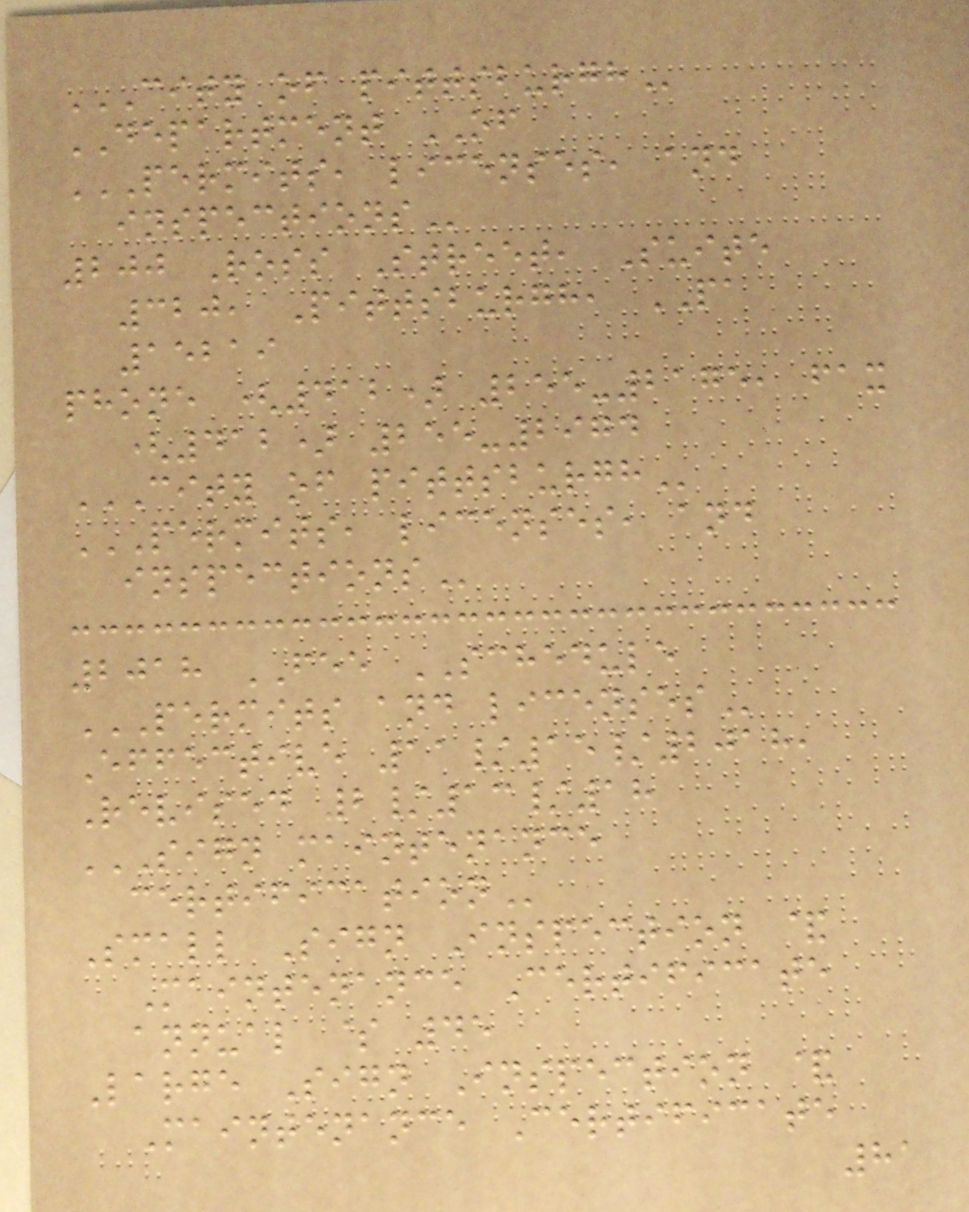CITY OF PITTSBURGH
DEPARTMENT OF
PERMITS, LICENSES, AND
INSPECTIONS
200 Ross Street, Suite
320, Pittsburgh, PA
15219
phone (412) 255-2175, fax
(412) 255-2974
CITY OF PITTSBURGH
PERMITS, LICENSES, AND
INSPECTIONS
2018 FEE SCHEDULE
PERMITS AND LICENSES
Effective 11/15/2018,
Revised 2/13/18
SIGN MAINTENANCE
CERTIFICATION
Small Sign Inspection &
Maintenance Certificate
annual $ 45
Large Sign Inspection &
Maintenance Certificate
81
